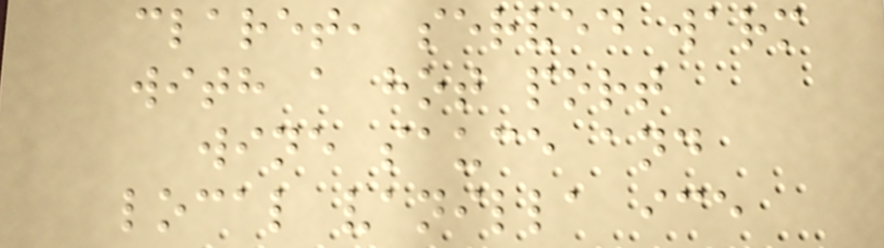claret, served warm
with a hot port
wine sauce and
local vanilla ice
